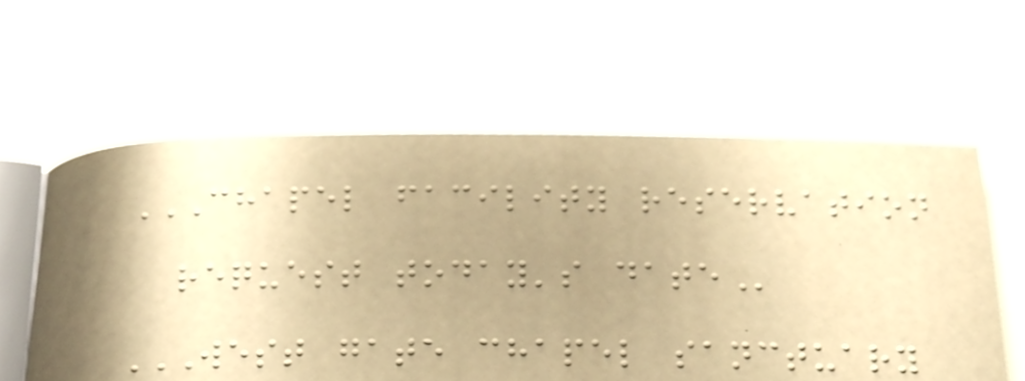CHAPEL FACILITY RESERVATION
REQUEST TODAY'S DATE
WEST GATE CHAPEL SANCTUARY
